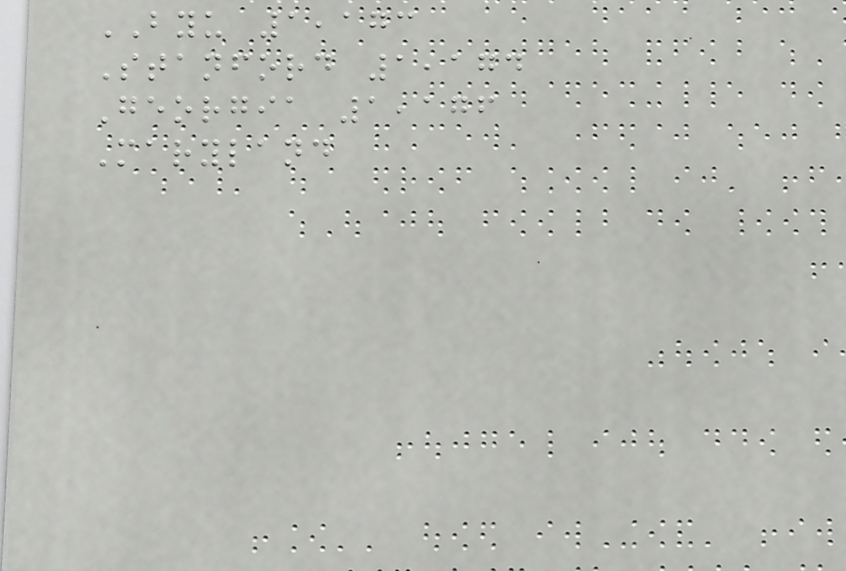BYU 1,173
Stanford 1,174
Georgia 1,176
Maryland
